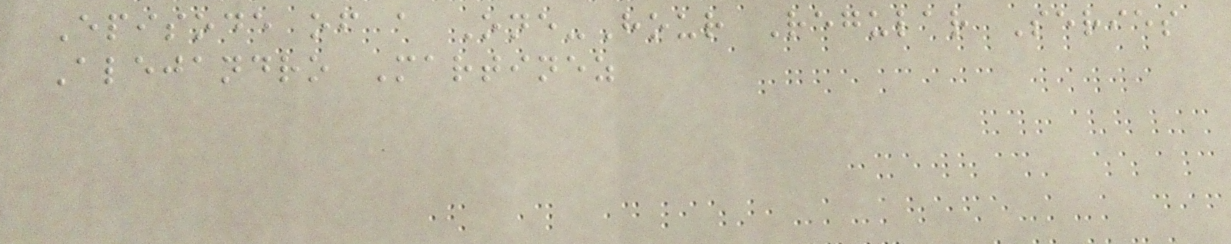Episode of a One-Hour Regular Series
Alejandro Martinez
